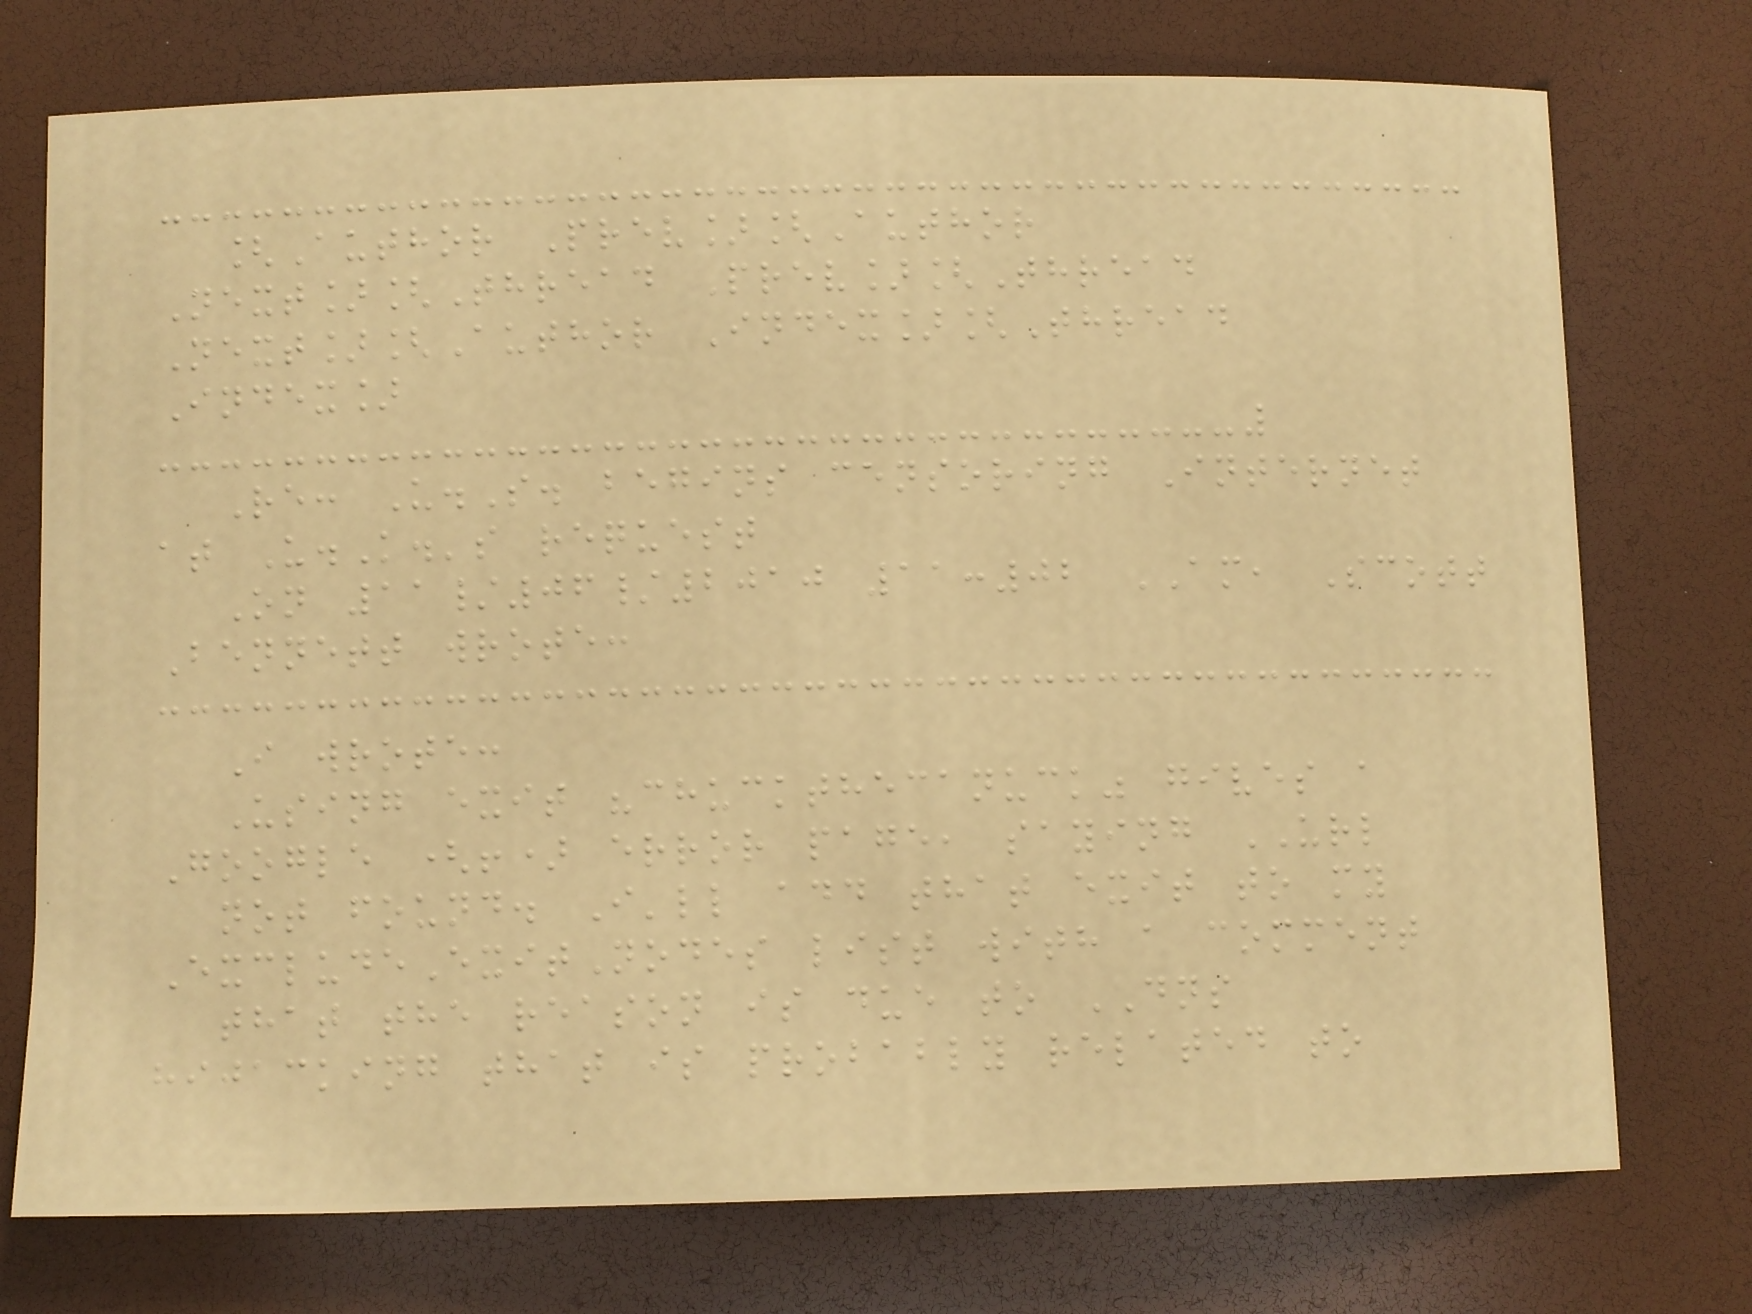[Author Prev][Author
Next][Thread Prev][Thread
Next][Author Index][Thread
Index]
Re: U.S. begins censoring Internet
at U.K.'s request
On 11/06/2010 11:02 AM, Scott
Bennett wrote:
I wrote:
Using exit "chuckthecanuck" gives a
Google (!) error page, saying URL
not found. I'll add that exit to my
ExcludeExitNodes list with a comment
that the reason is due to DNS
hijacking that is probably related to
